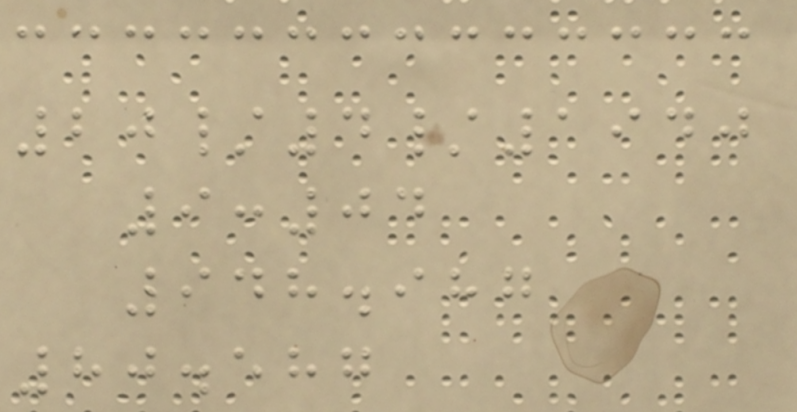20/4/1940
9:04
948.987
80.587
